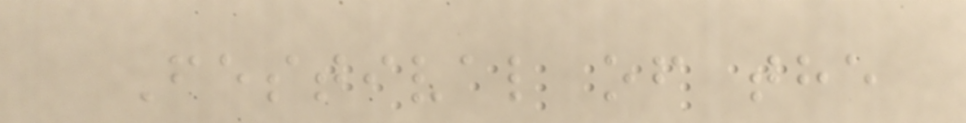Festival of the
